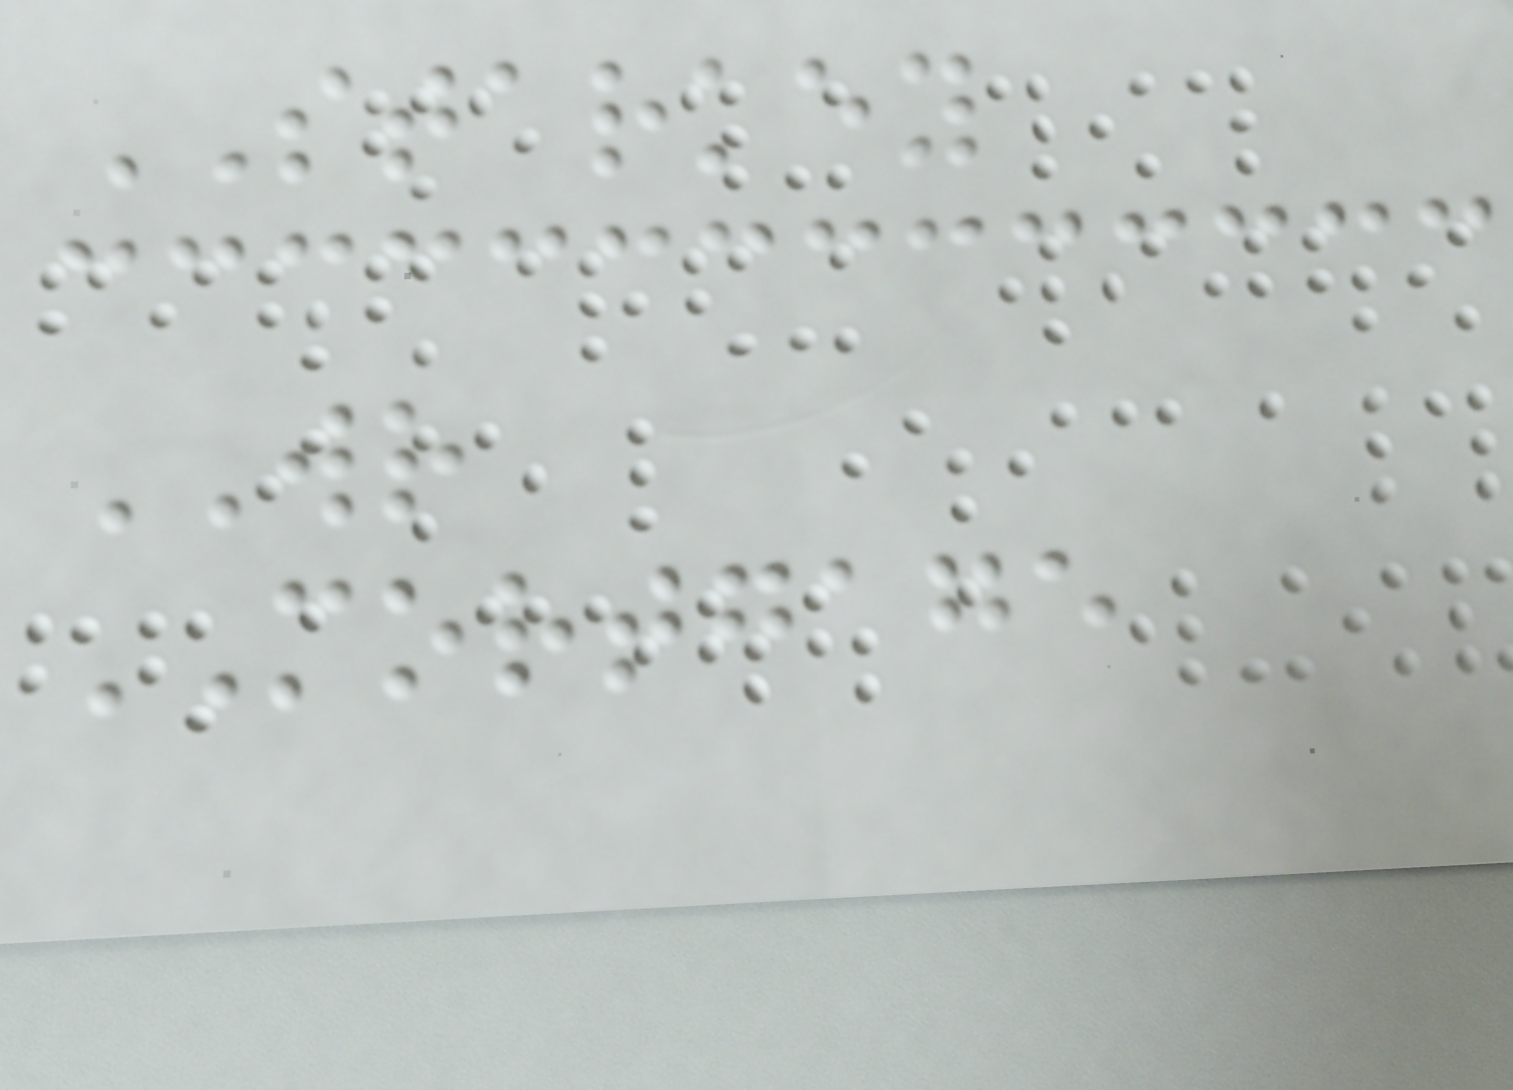STARKEY
WR
MORTGAGE
